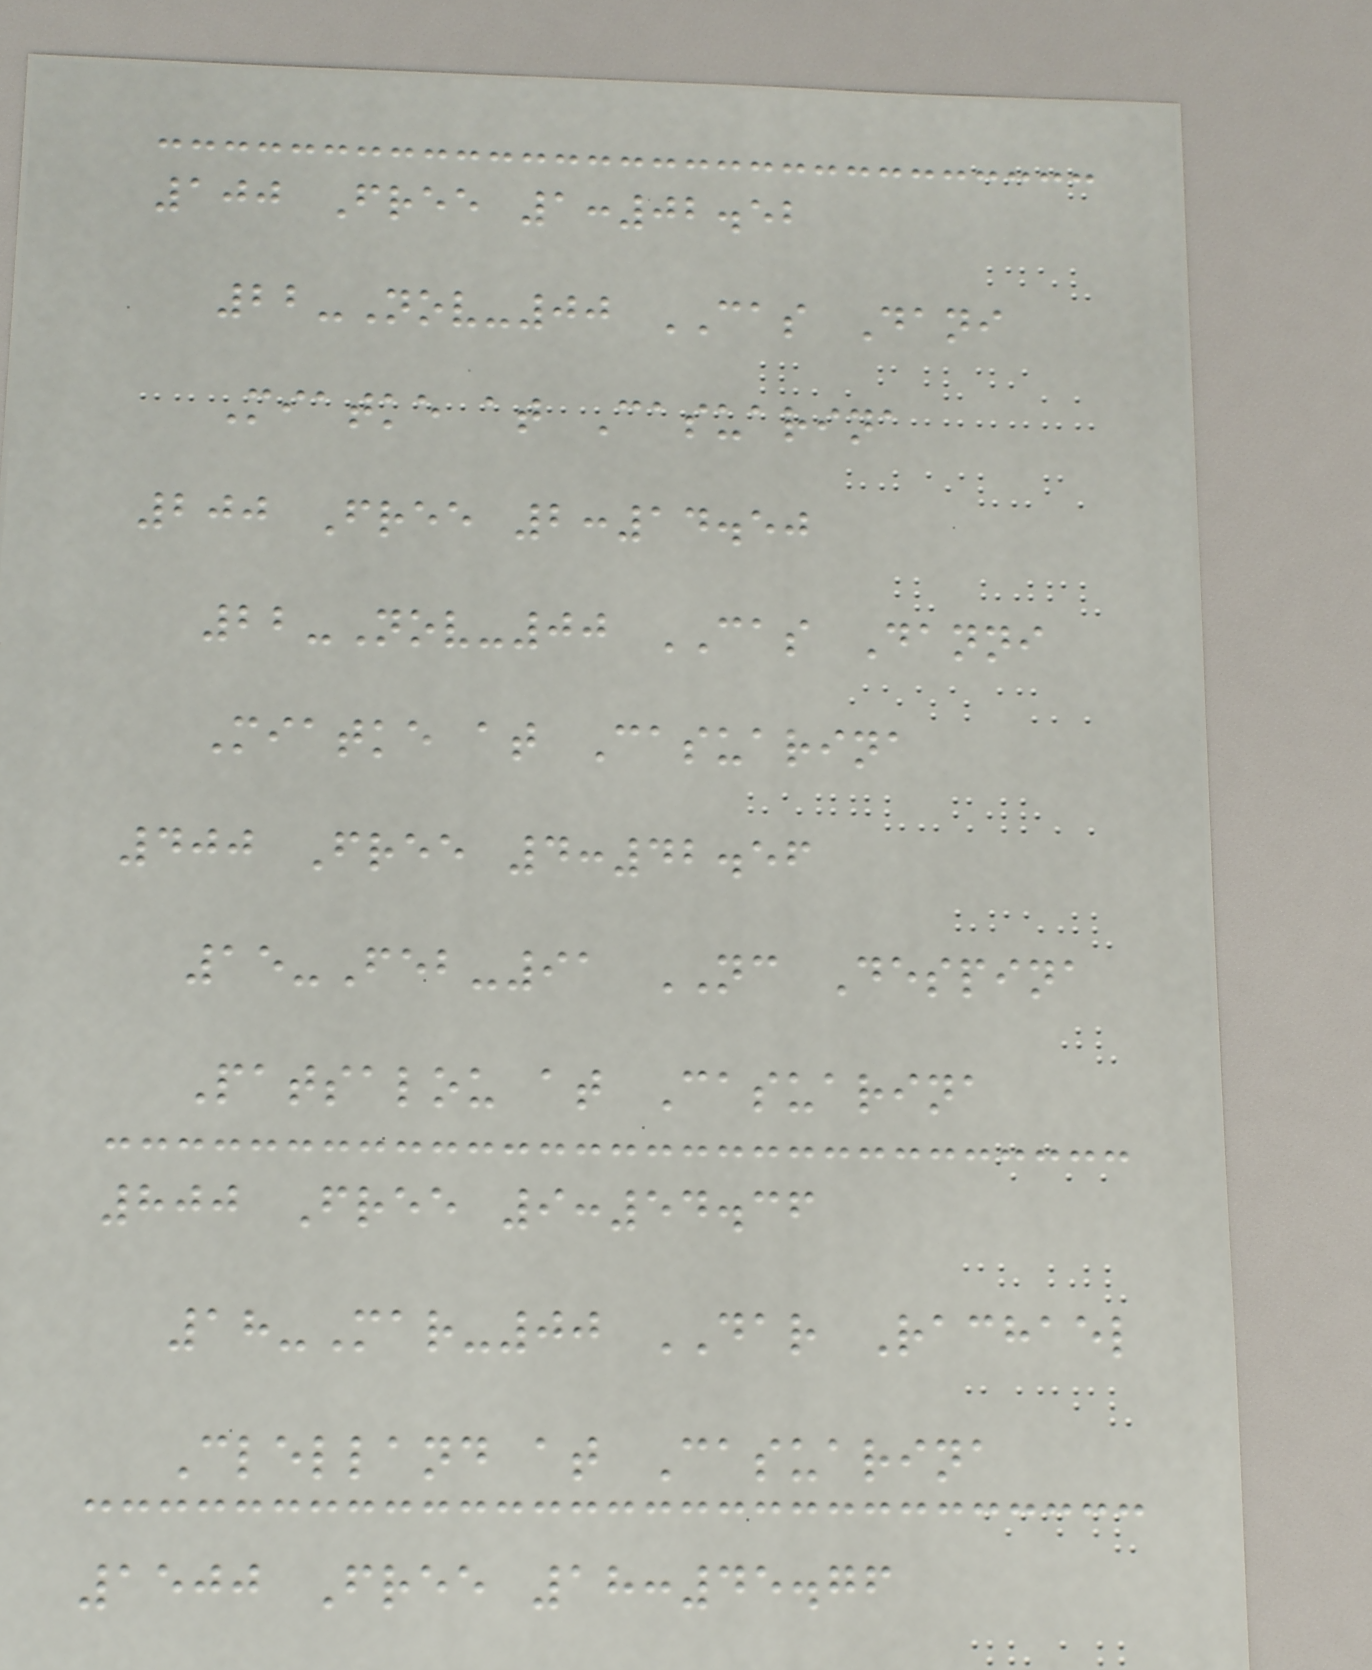100 Free 1:02.52
22-Nov-00 CAS Dani
Miatke at Casuarina
200 Free 2:14.50
22-Nov-00 CAS Danni
Miatke at Casuarina
400 Free 4:42.56
15-Feb-91 NC Despina
Patsalou at Casuarina
800 Free 9:54.36
18-Mar-00 DAR Rachael
Clelland at Casuarina
1500 Free 18:45.76
